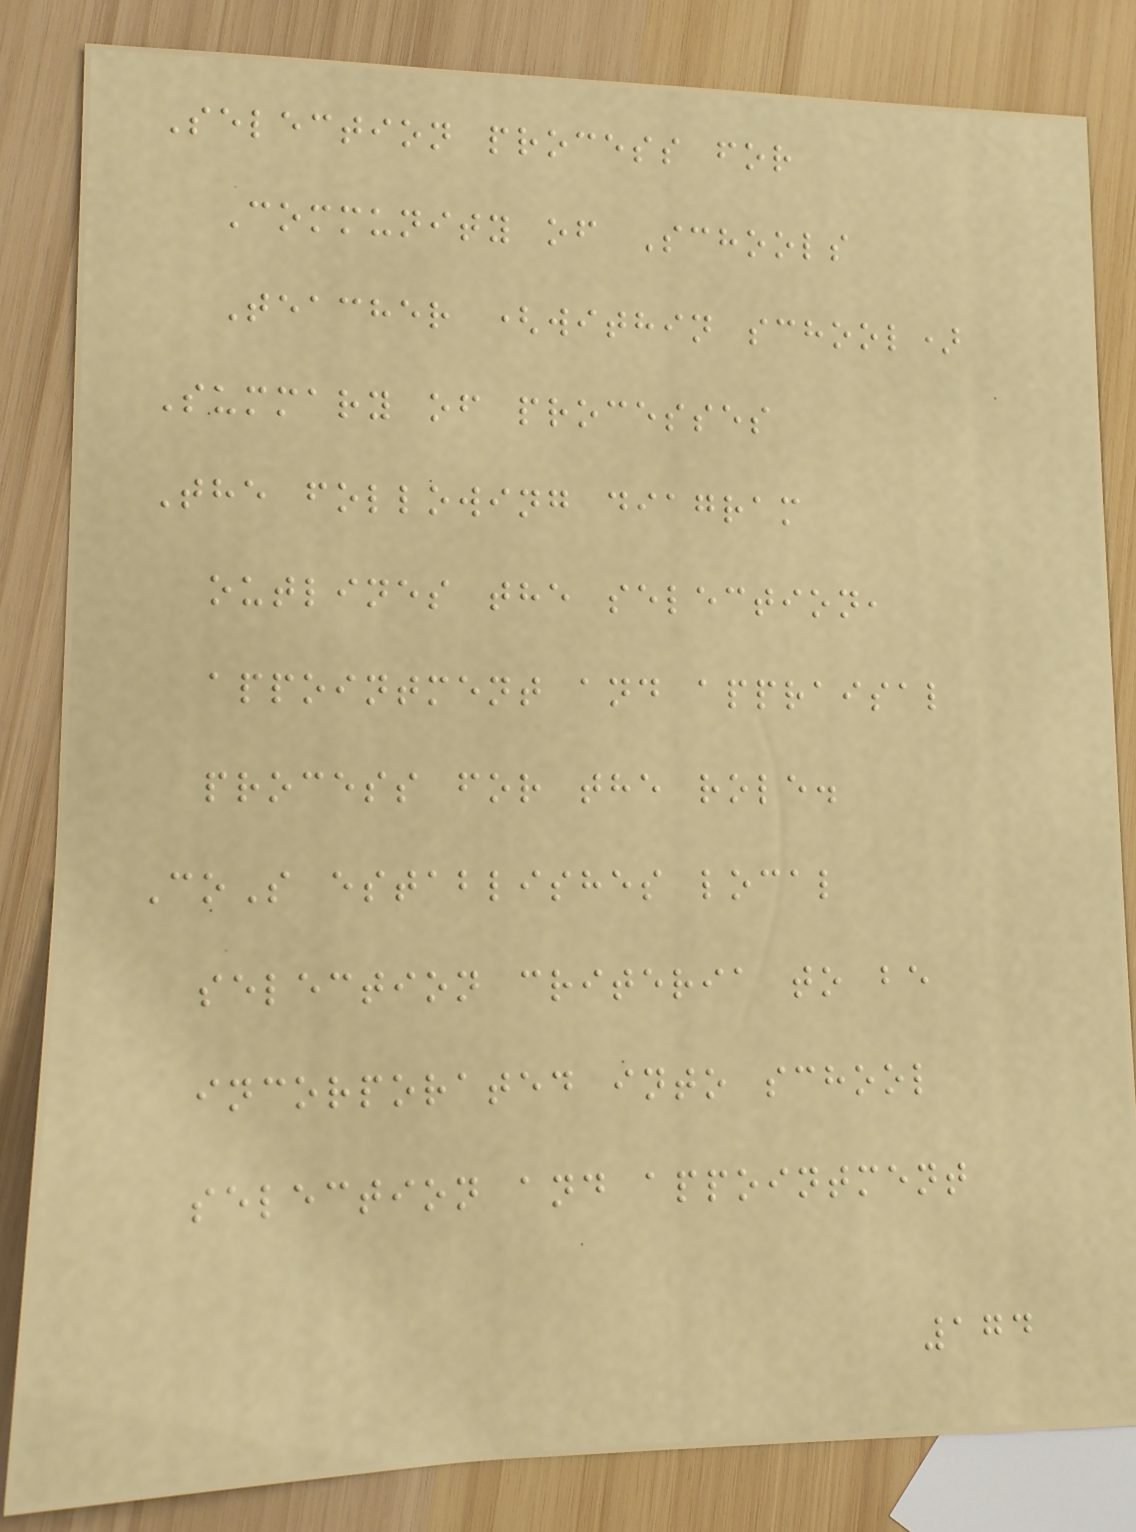Selection process for
Community of Schools
Teacher (within school)
Summary of processes
The following diagram
outlines the selection,
appointment and appraisal
process for the role.
CoS establishes local
selection criteria to be
incorporated into school
selection and appointment
174
